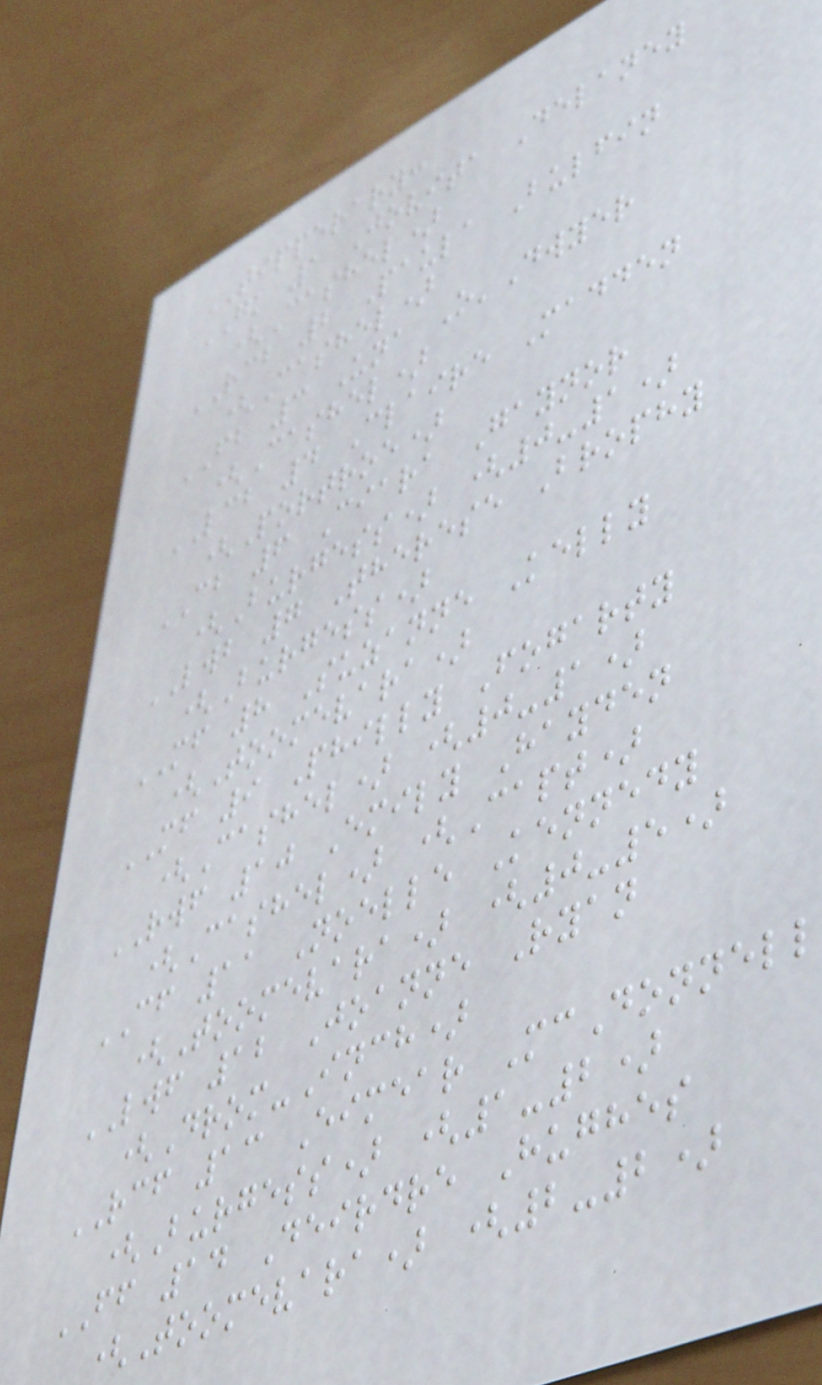TIPPERARY:
GK 1 Jovita Delaney
(Cashel)
RCB 2 Paula Bulfin
(Cashel)
FB 3 Una O'Dwyer
(Cashel)
LCB 4 Claire Madden
(Portroe)
CB 6 Ciara Gaynor
(Burgess) (0-1)
LWB 7 Therese Brophy
(Burgess)
MF 8 Suzanne Kelly
(Toomevara)
MF 9 Philly Fogarty
(Cashel) (0-1)
RWF 10 Emily Hayden
(Cashel) (Capt)
CF 11 Noelle Kennedy
(Toomevara) (0-5)
LWF 12 Joanne Ryan
(Drom-Inch)
RCF 13 Eimear McDonnell
(Burgess) (1-2)
FF 14 Deirdre Hughes
(Toomevara) (2-2)
